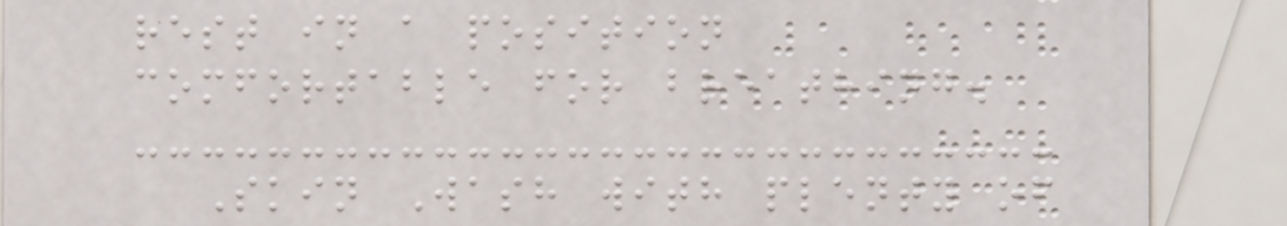rest in a position
comfortable for breathing.
Skin Wash with plenty of
